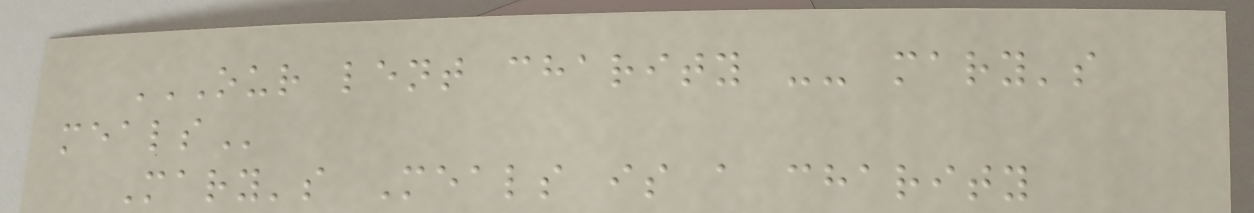OUR LENT CHARITY -- MARY'S
MEALS
Mary's Meals is a charity
